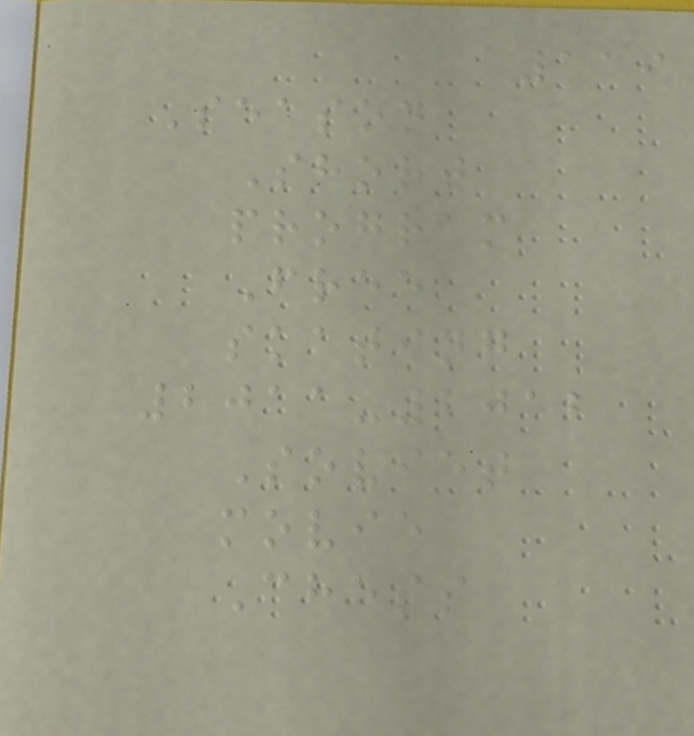119
Season
Short
program
Free
skating
2011-2012
Soviet
movie
Chess
